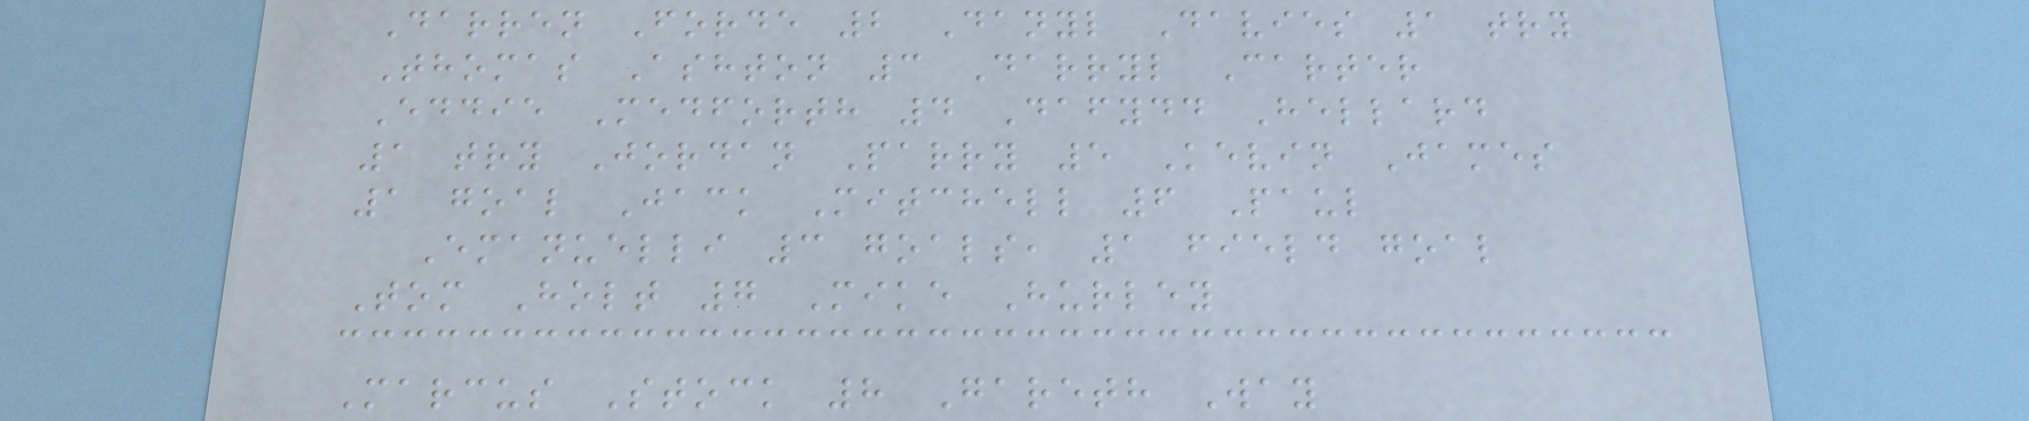Darren Forde 2 Danyl Davies 1 try
Thomas Ashton 3 Darryl Carter
Eddie Medforth 4 Dafydd Hellard
1 try Jordan Parry 5 Kevin James
1 goal Jack Mitchell 6 Paul
Emanuelli 3 goals, 1 field goal
Tom Holt 7 Mike Hurley
Marcus Stock 8 Gareth Way
